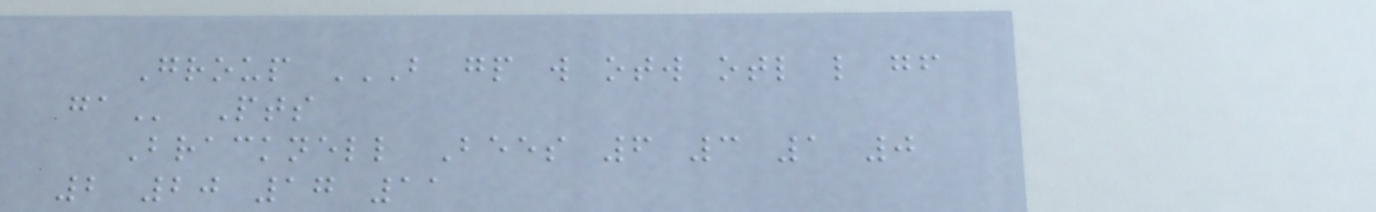Group B GP W OTW OTL L GF
GA Pts
Bracknell Bees 6 3 1 0
2 20 17 11
